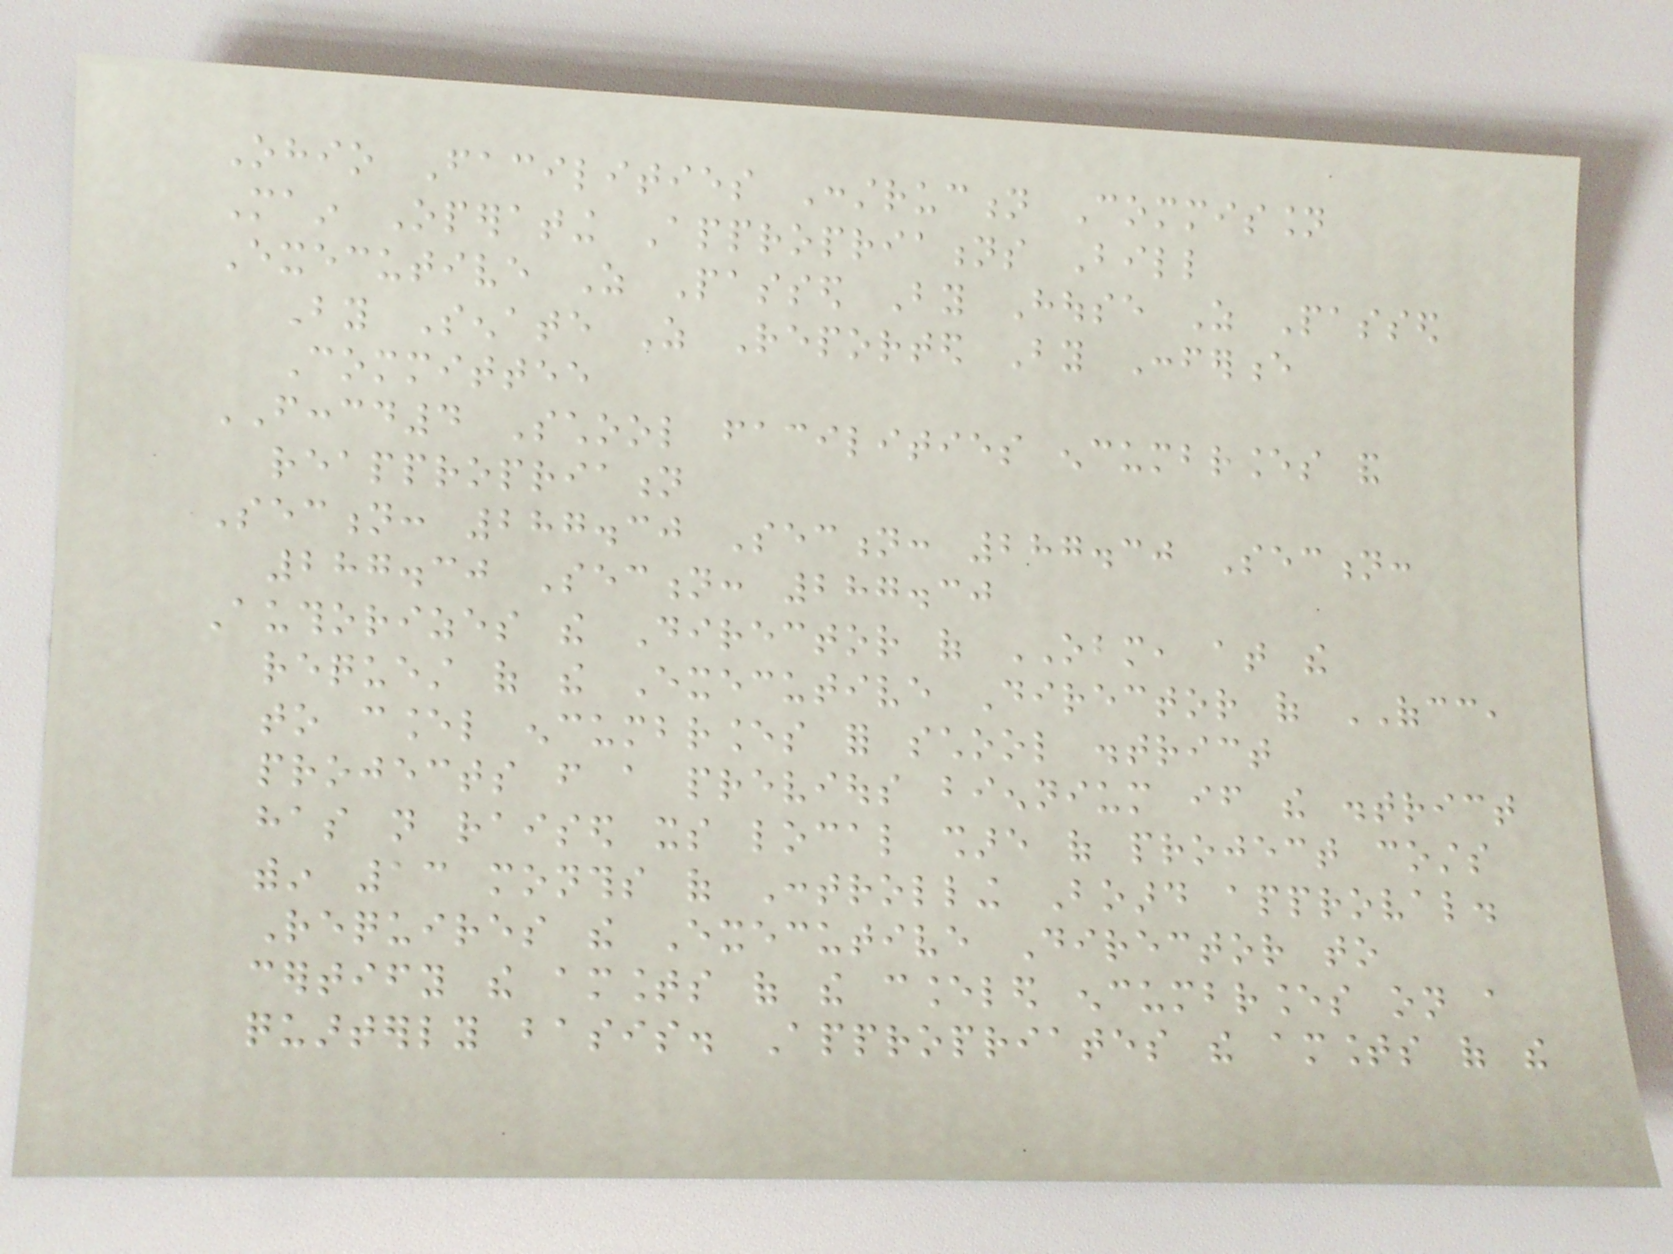Ohio Facilities Construction Commission
Main Operating Appropriations Bill
Executive As Passed By House As Passed
By Senate As Reported By Conference
Committee
FCCCD4 School facilities encumbrances and
reappropriation
Section: 287.30 Section: 287.30 Section:
287.30 Section: 287.30
Authorizes the Director of OBM, at the
request of the Executive Director of OFCC,
to cancel encumbrances for school district
projects from a previous biennium if the district
has not raised its local share of project costs
within 13 months of Controlling Board approval.
Requires the Executive Director to
certify the amounts of the canceled encumbrances on a
quarterly basis. Appropriates the amounts of the
